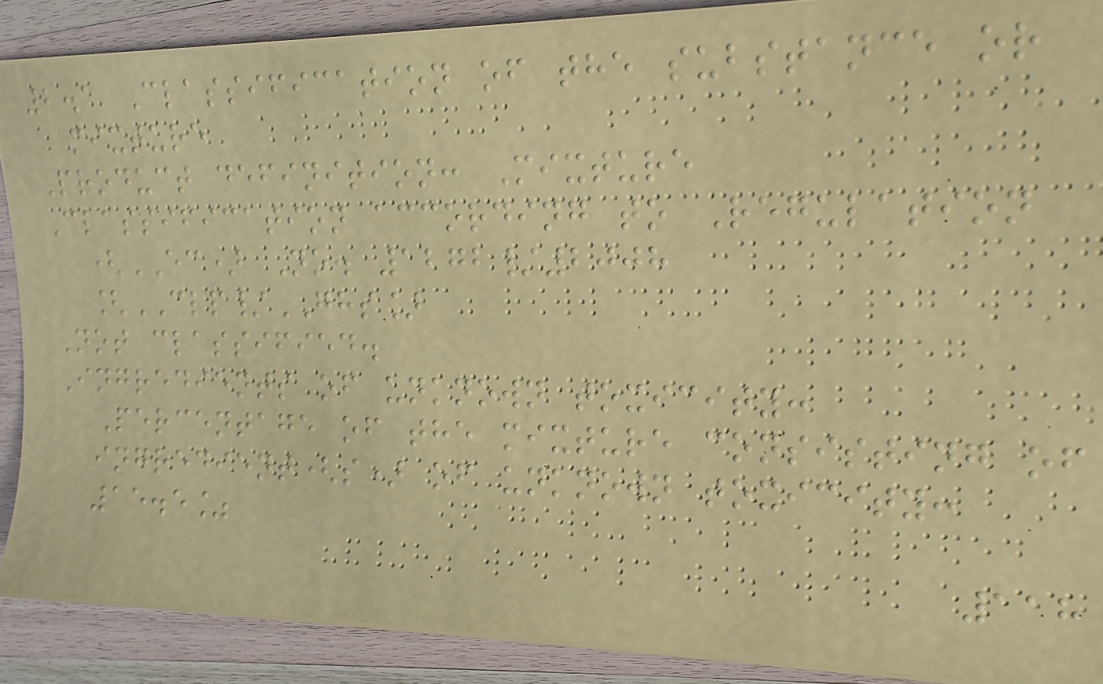2.1 Classification of the substance or
mixture
Product definition: Mixture
Classification according to Regulation
(EC) No. 1272/2008
[CLP/GHS]
Not classified.
Ingredients of unknown toxicity:
Percentage of the mixture consisting of
ingredient(s) of unknown toxicity:
15.5%
118
